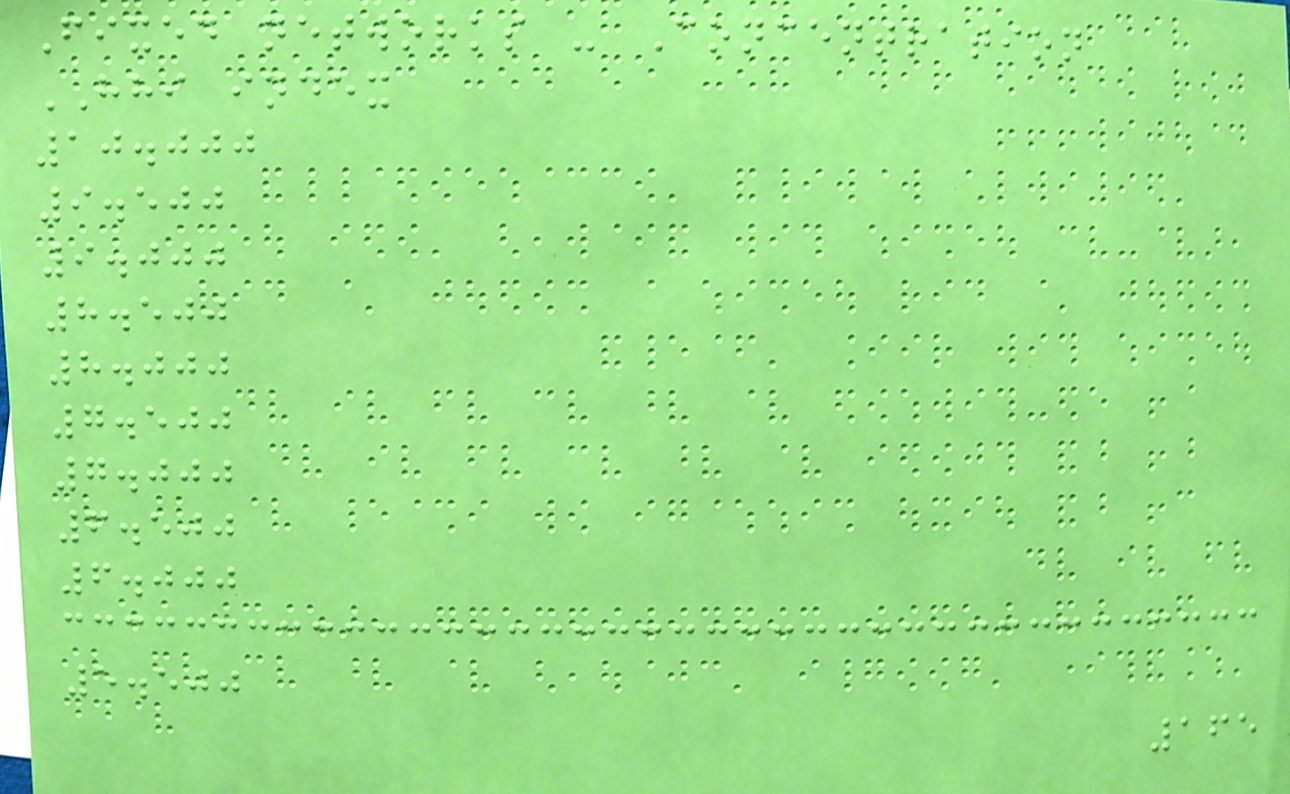Fixed networks - Concentration
HHI index
10.000
9.500
9.000
8.500
8.000
7.500
7.000
6.500
6.000
5.500
165
